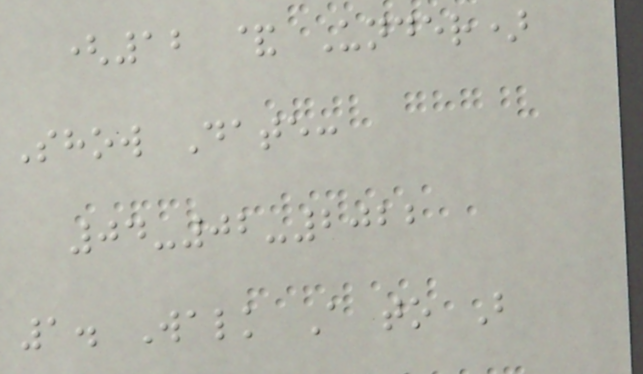(12 & Under)
Show Date:
04-02-2022
1. Walk A to B
